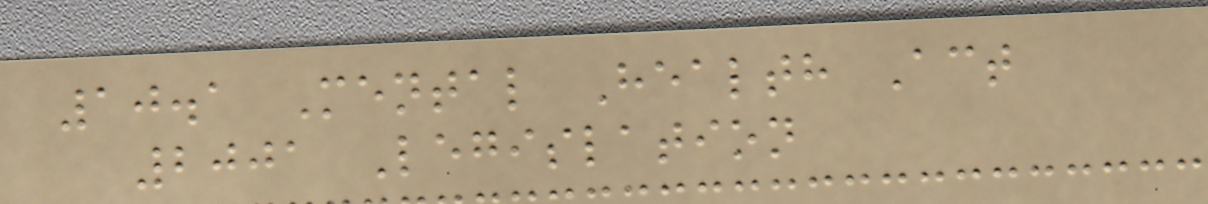10.1 Mental Health Act
2001 Legislation
